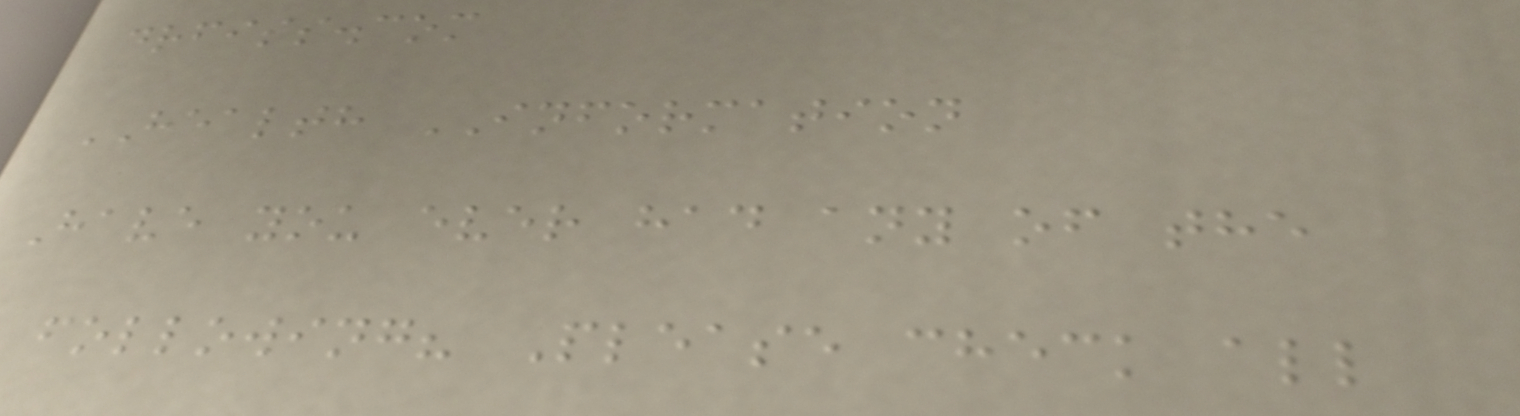drfiss.com
HEALTH INFORMATION
Have you ever had any of the
following? Please check all
